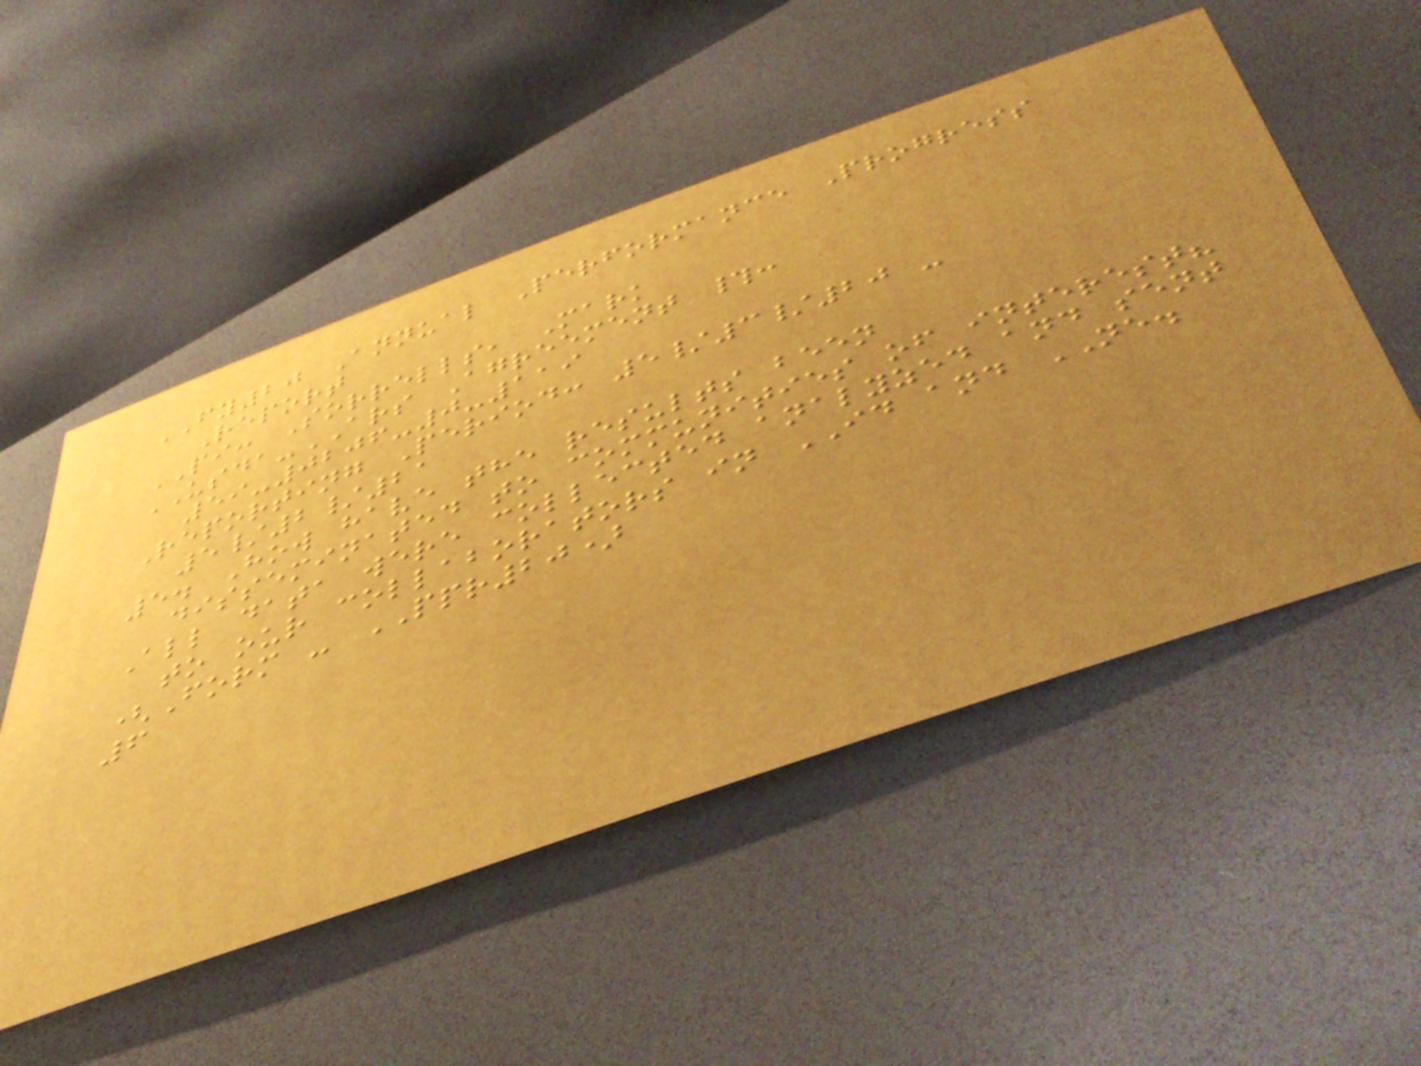FY20 Annual Performance Progress
Report
PI: Sorrells, Mark
USDA-ARS Agreement #:
59-0206-0-119
Reporting Period: 5/3/20 -
5/2/21
5. How have the results been
disseminated to communities of interest?
All data were collected analyzed and sent
to our collaborators in ID and NE.
(Form - PPR20)
6
